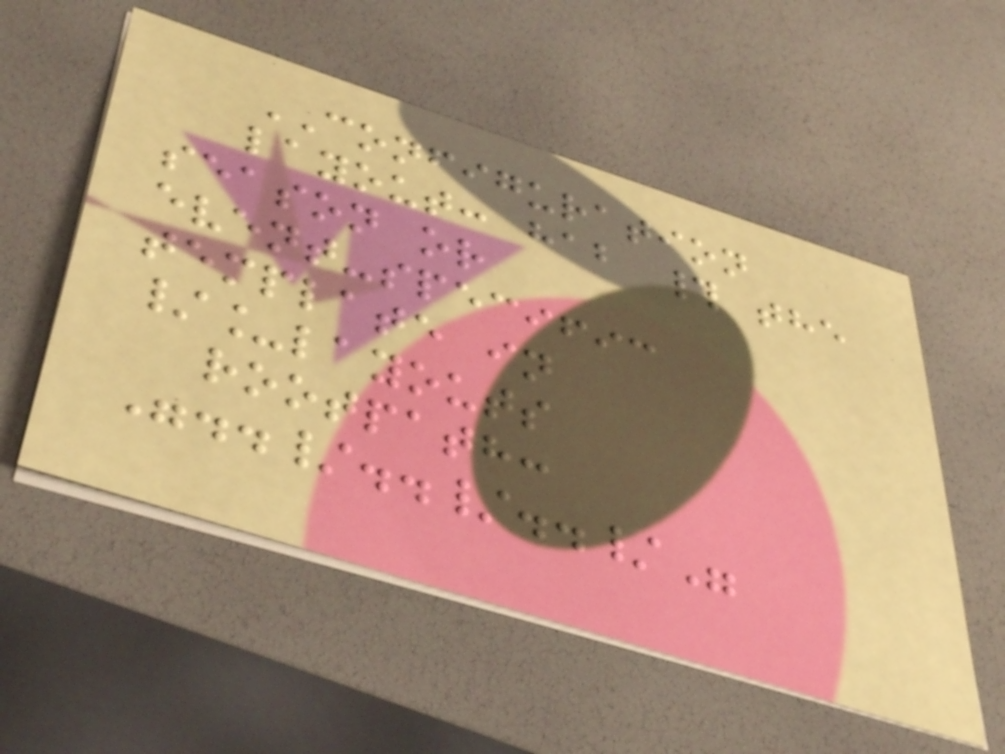CONFIGURATION
layout: hab # the
season or
event-specific
template in
/_layouts
rootpath:
"../../../"
